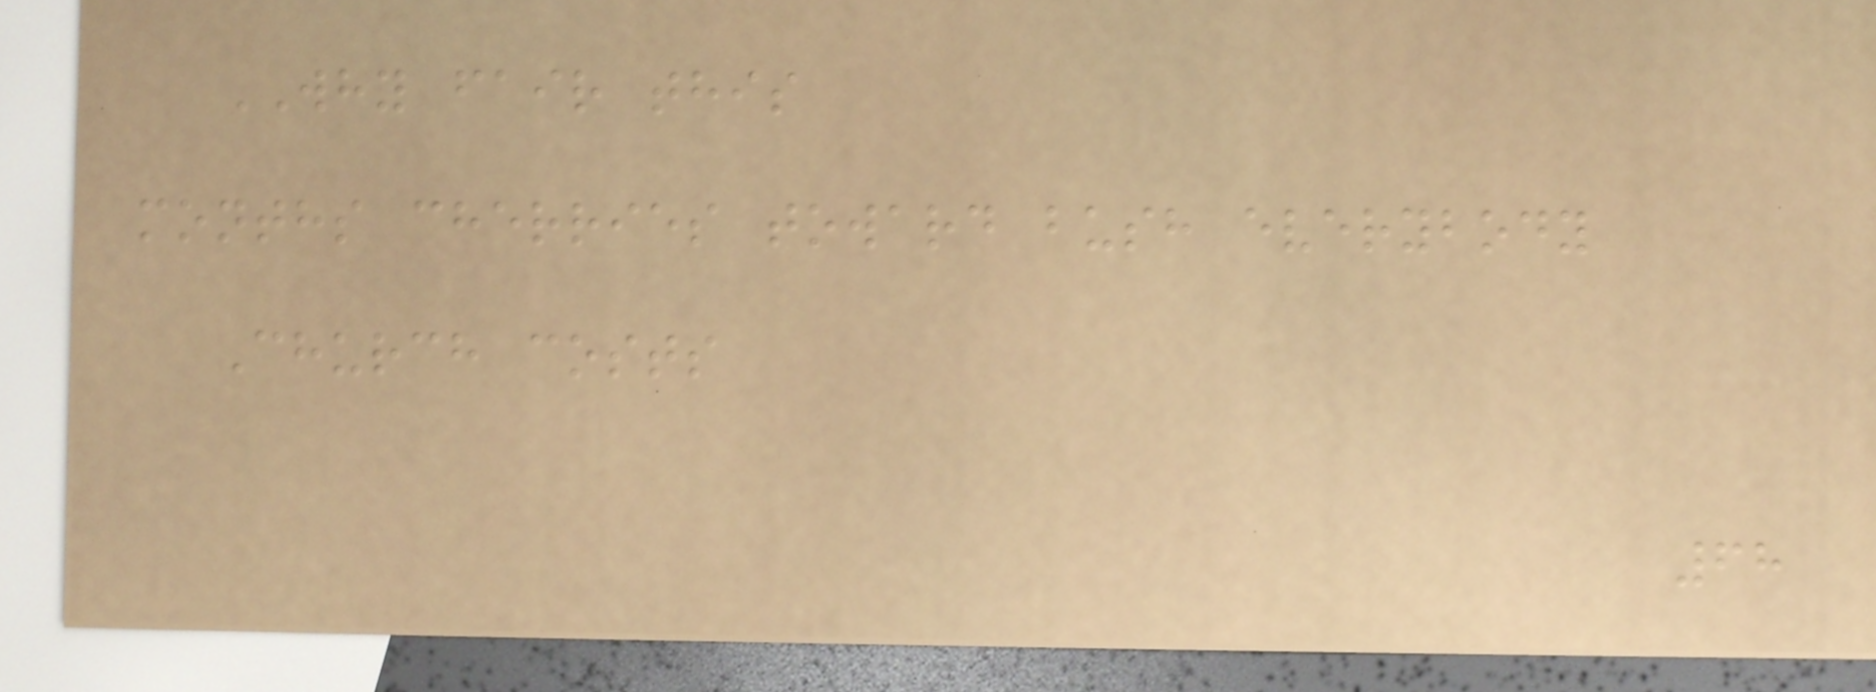WHY fair this
months cherries toward bush everybody
Church costs
68
